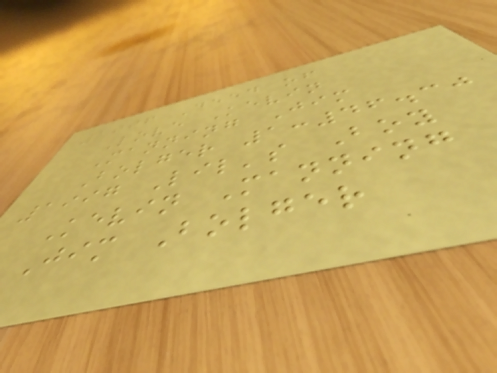1996 Deed of
Love Kevin
Manning Jim
Bolger 1:46.30
1997 Lil's Boy
Kevin Manning
Jim Bolger
